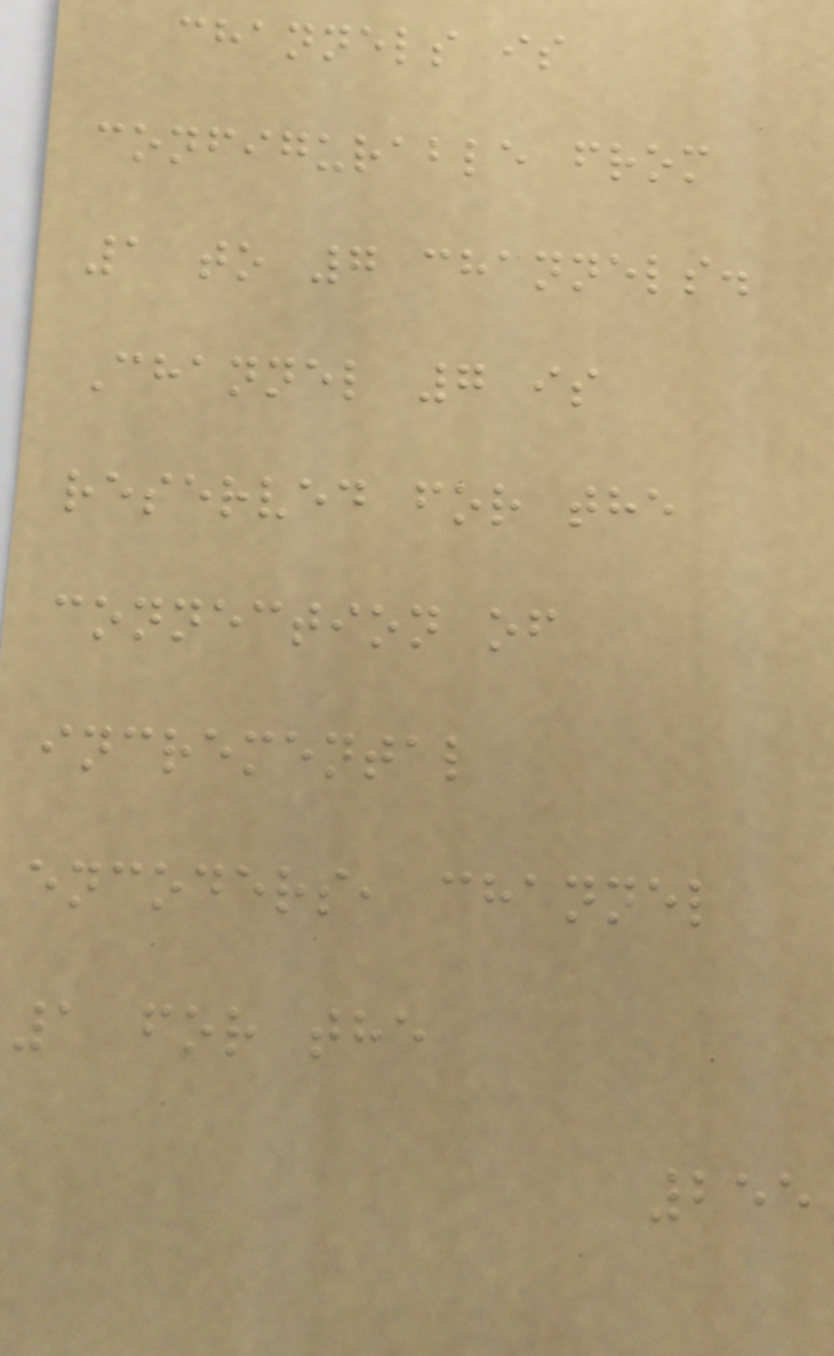channels is
configurable from
1 to 7 channels.
Channel 7 is
reserved for the
connection of
incremental
encoders, channel
1 for the
255
